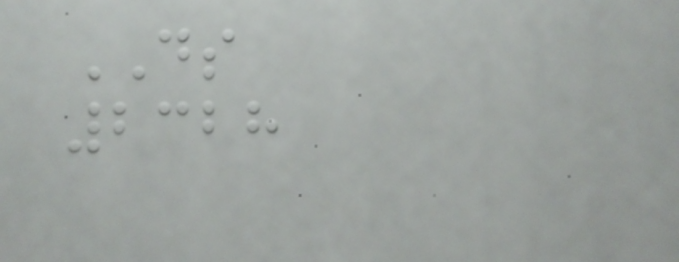DS
2328
